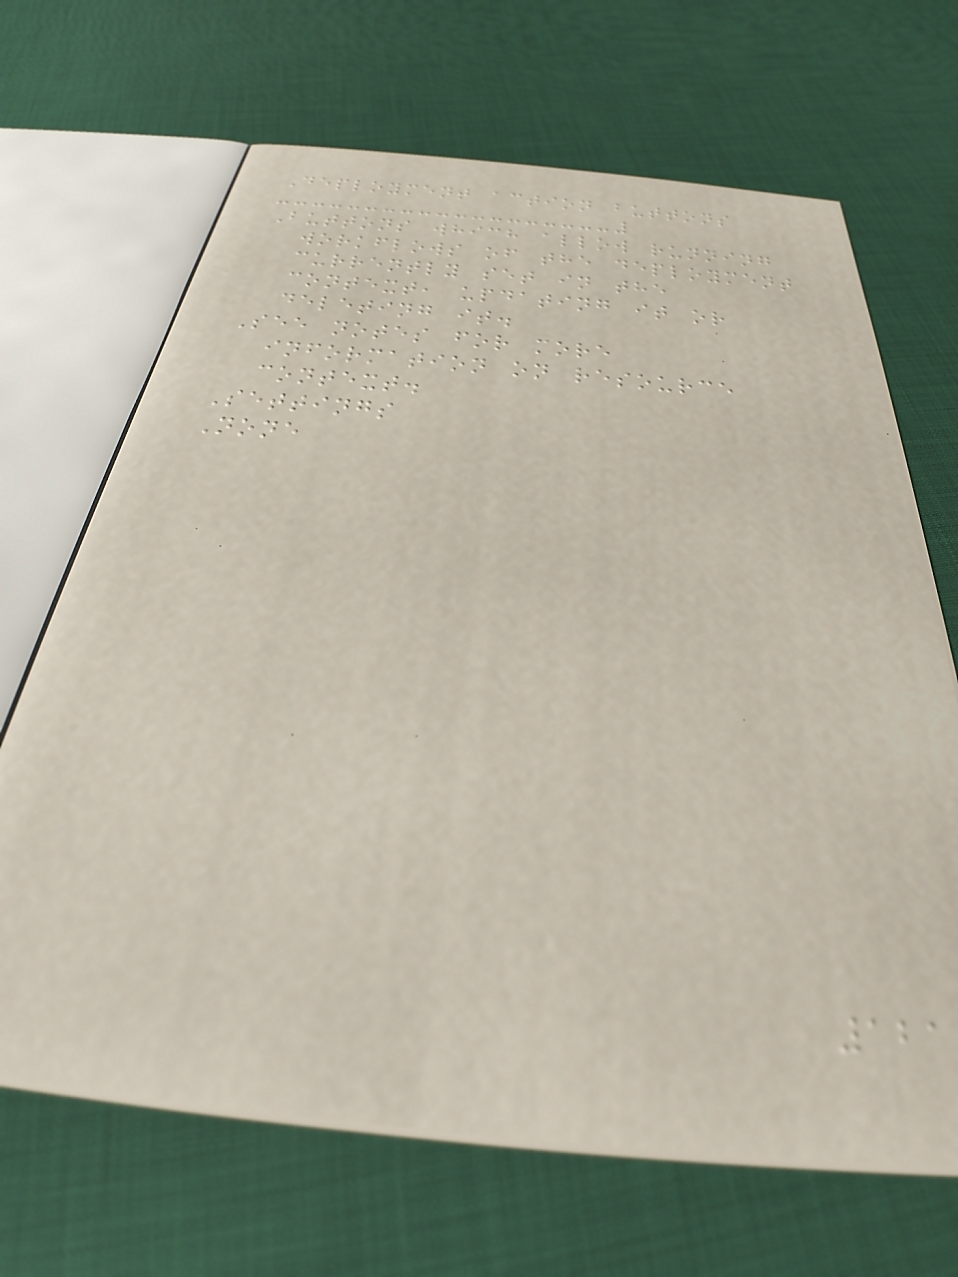Deployment action buttons
Buttons which allow running
workflows of the deployment
currently set in the
context, updating it or
deleting it.
See notes for more
information on resource
context.
Settings
None
121
